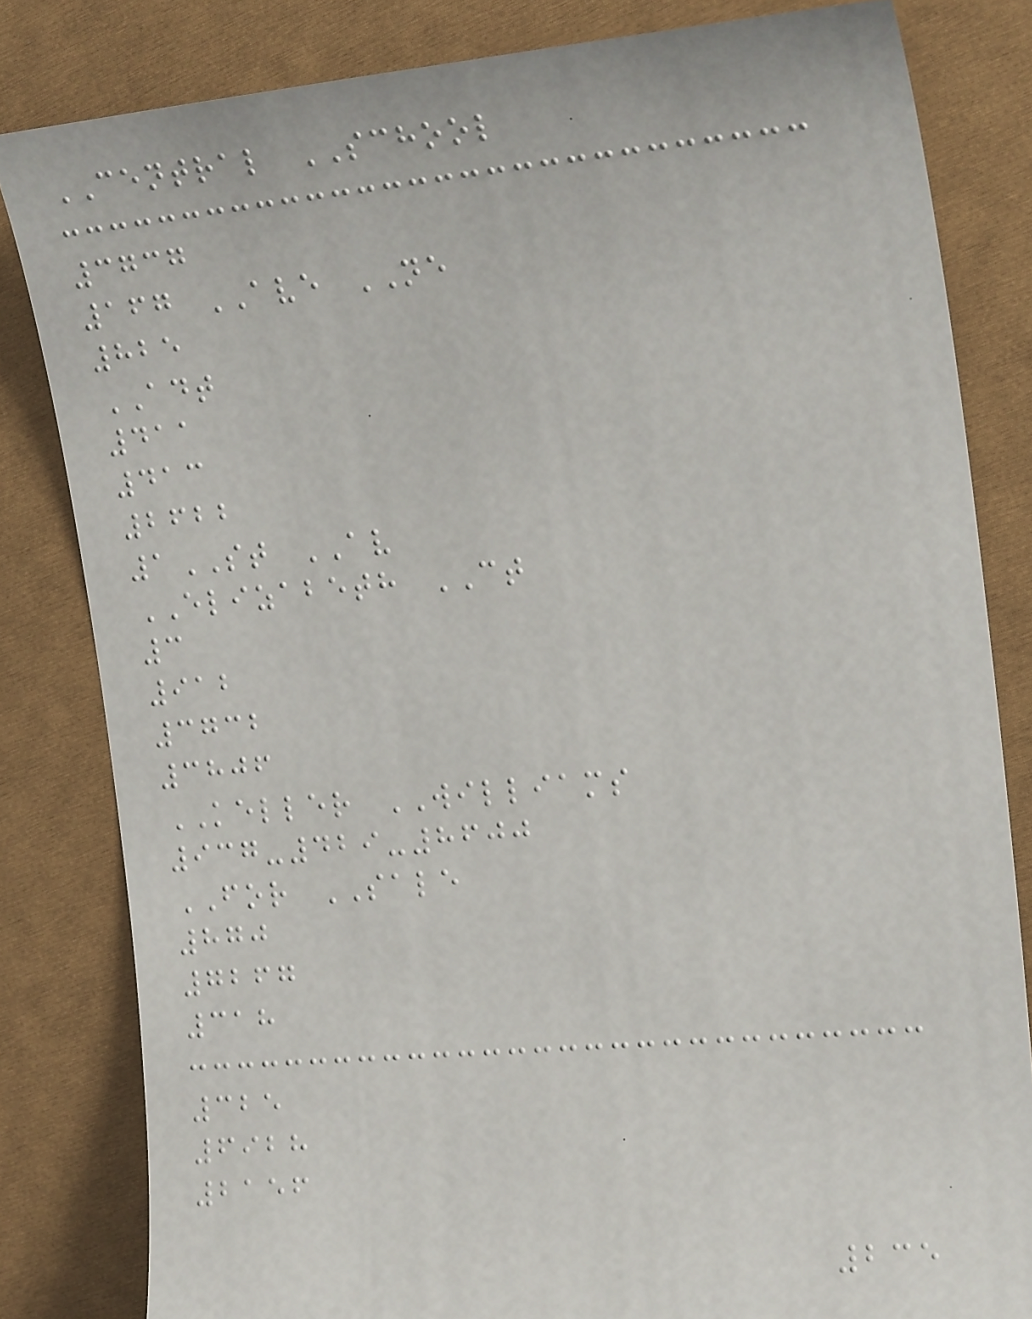CENTRAL SCHOOL
3737
167 AVE NE
825
ADT
411
413
2622
1ST AV
ELIZABETH CT
3
912
3732
3806
KELLER WILLIAMS
937-429-8600
FOR SALE
870
7267
318
325
6928
2156
235
